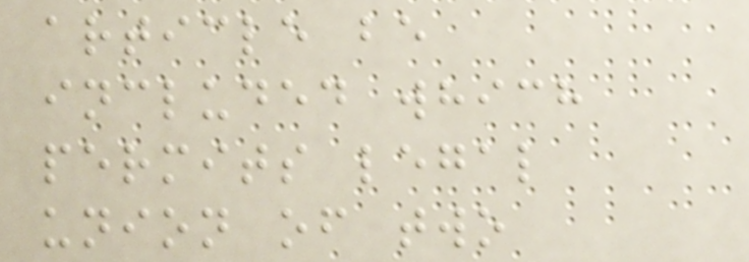article be
included which
permits legal
union of two
